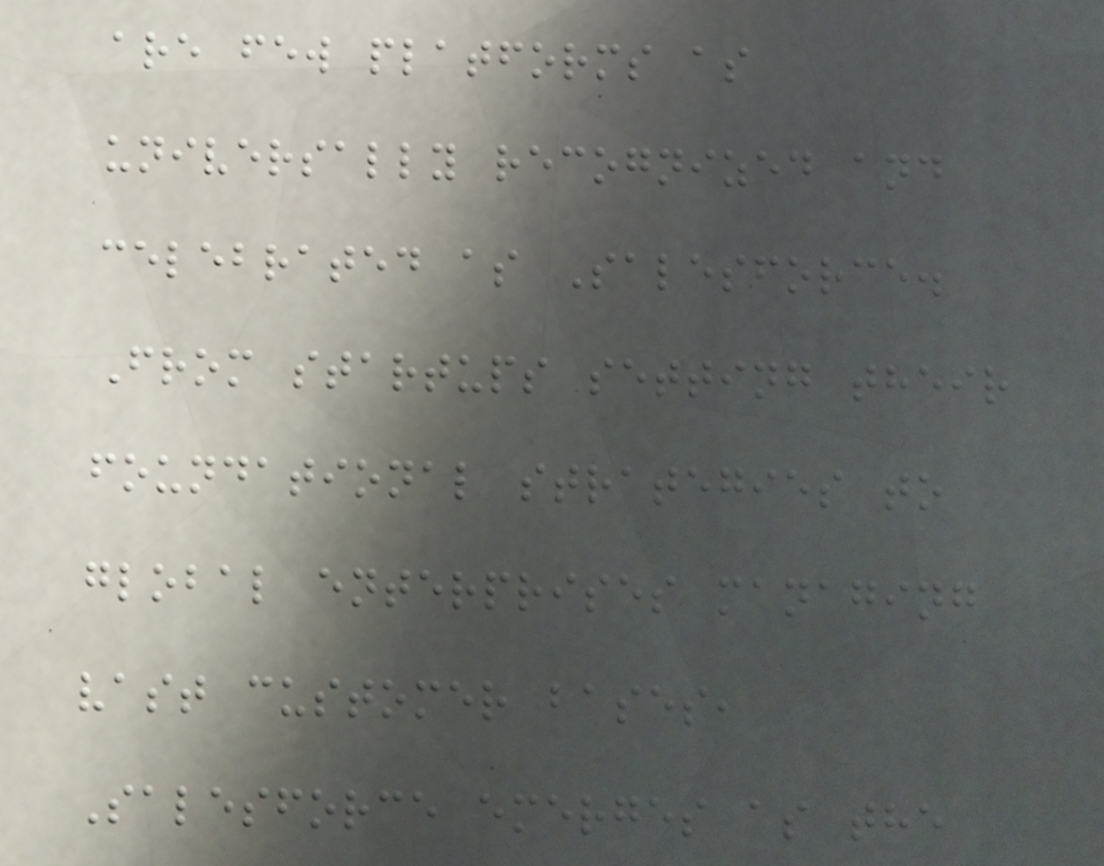are few platforms as
universally recognized and
celebrated as Salesforce.
From startups setting their
foundational strategies to
global enterprises managing
vast customer bases,
Salesforce emerges as the
